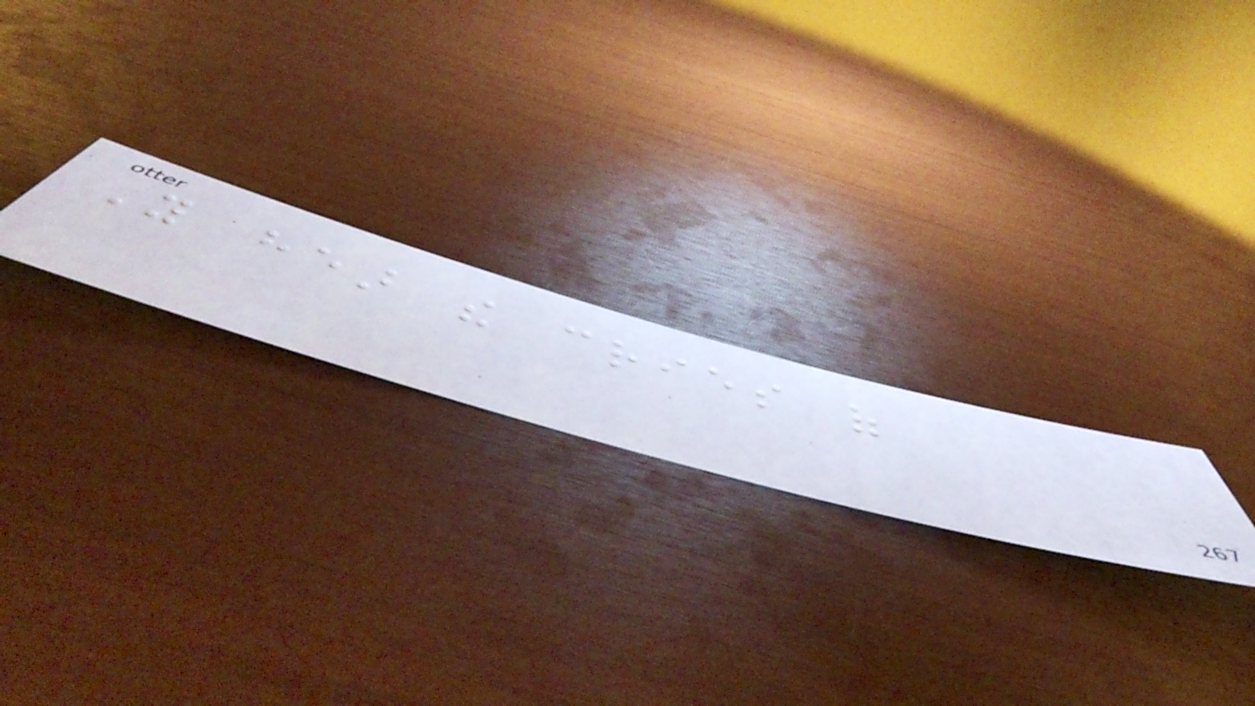You hear the cries of
